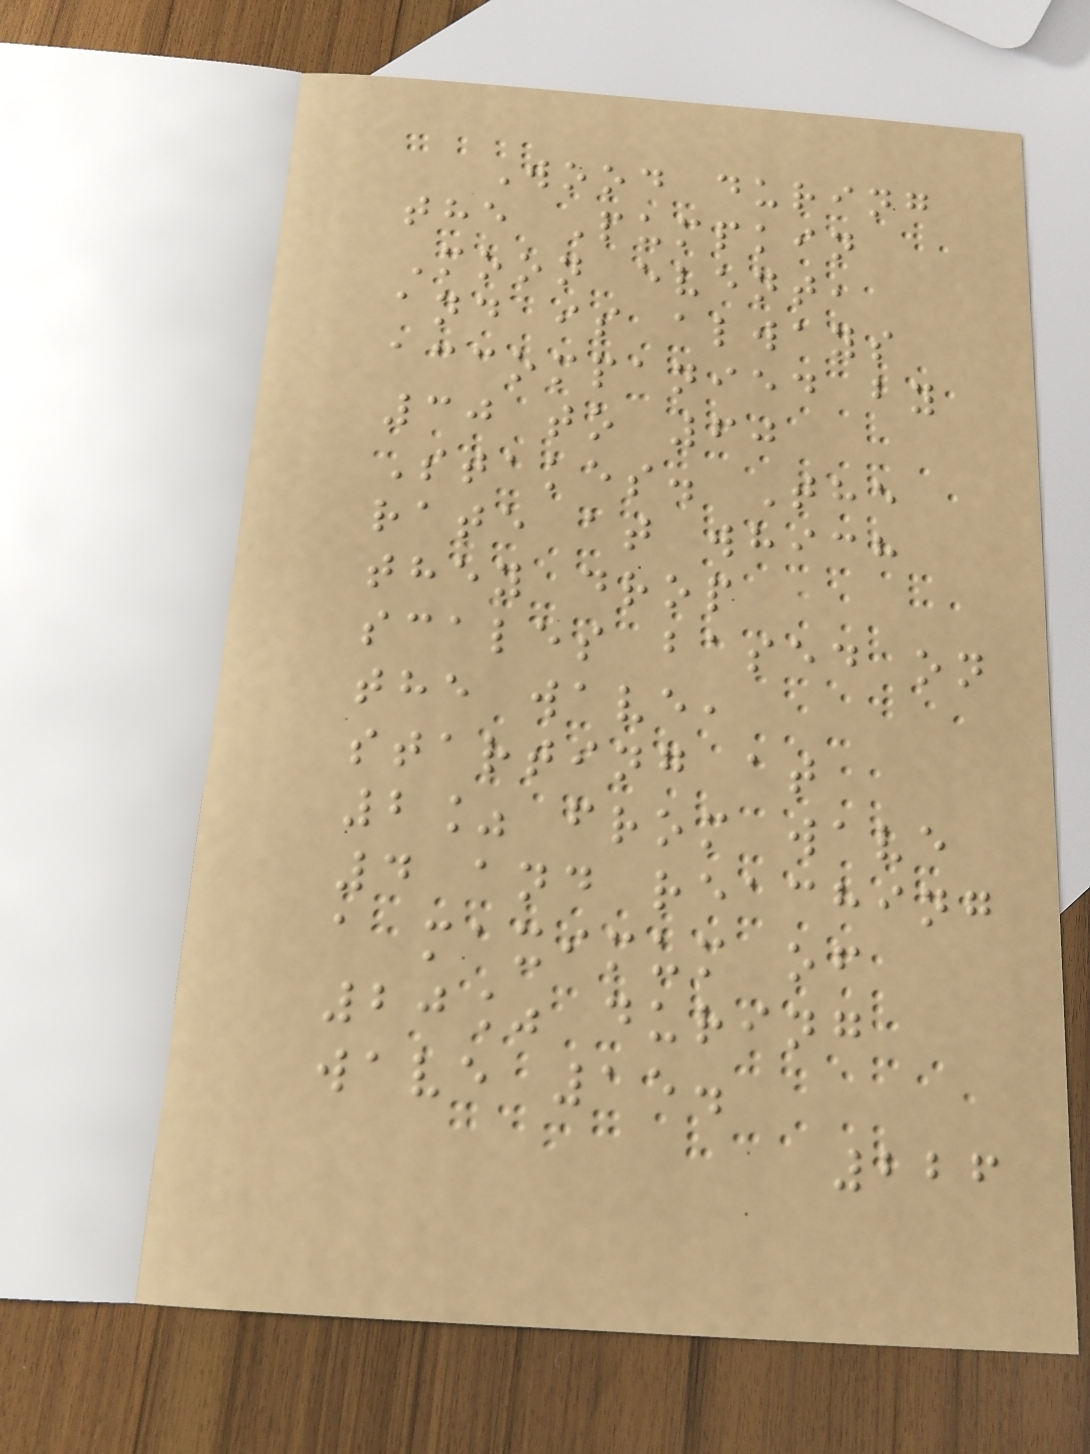Wood during
the Pumpkin
Moon event,
and is always
accompanied by
30 to 60
Stakes. The
rate at which
they drop
scales based on
the wave,
starting at
2% from wave
4 and reaching
a maximum of
20% during
wave 15.
226
